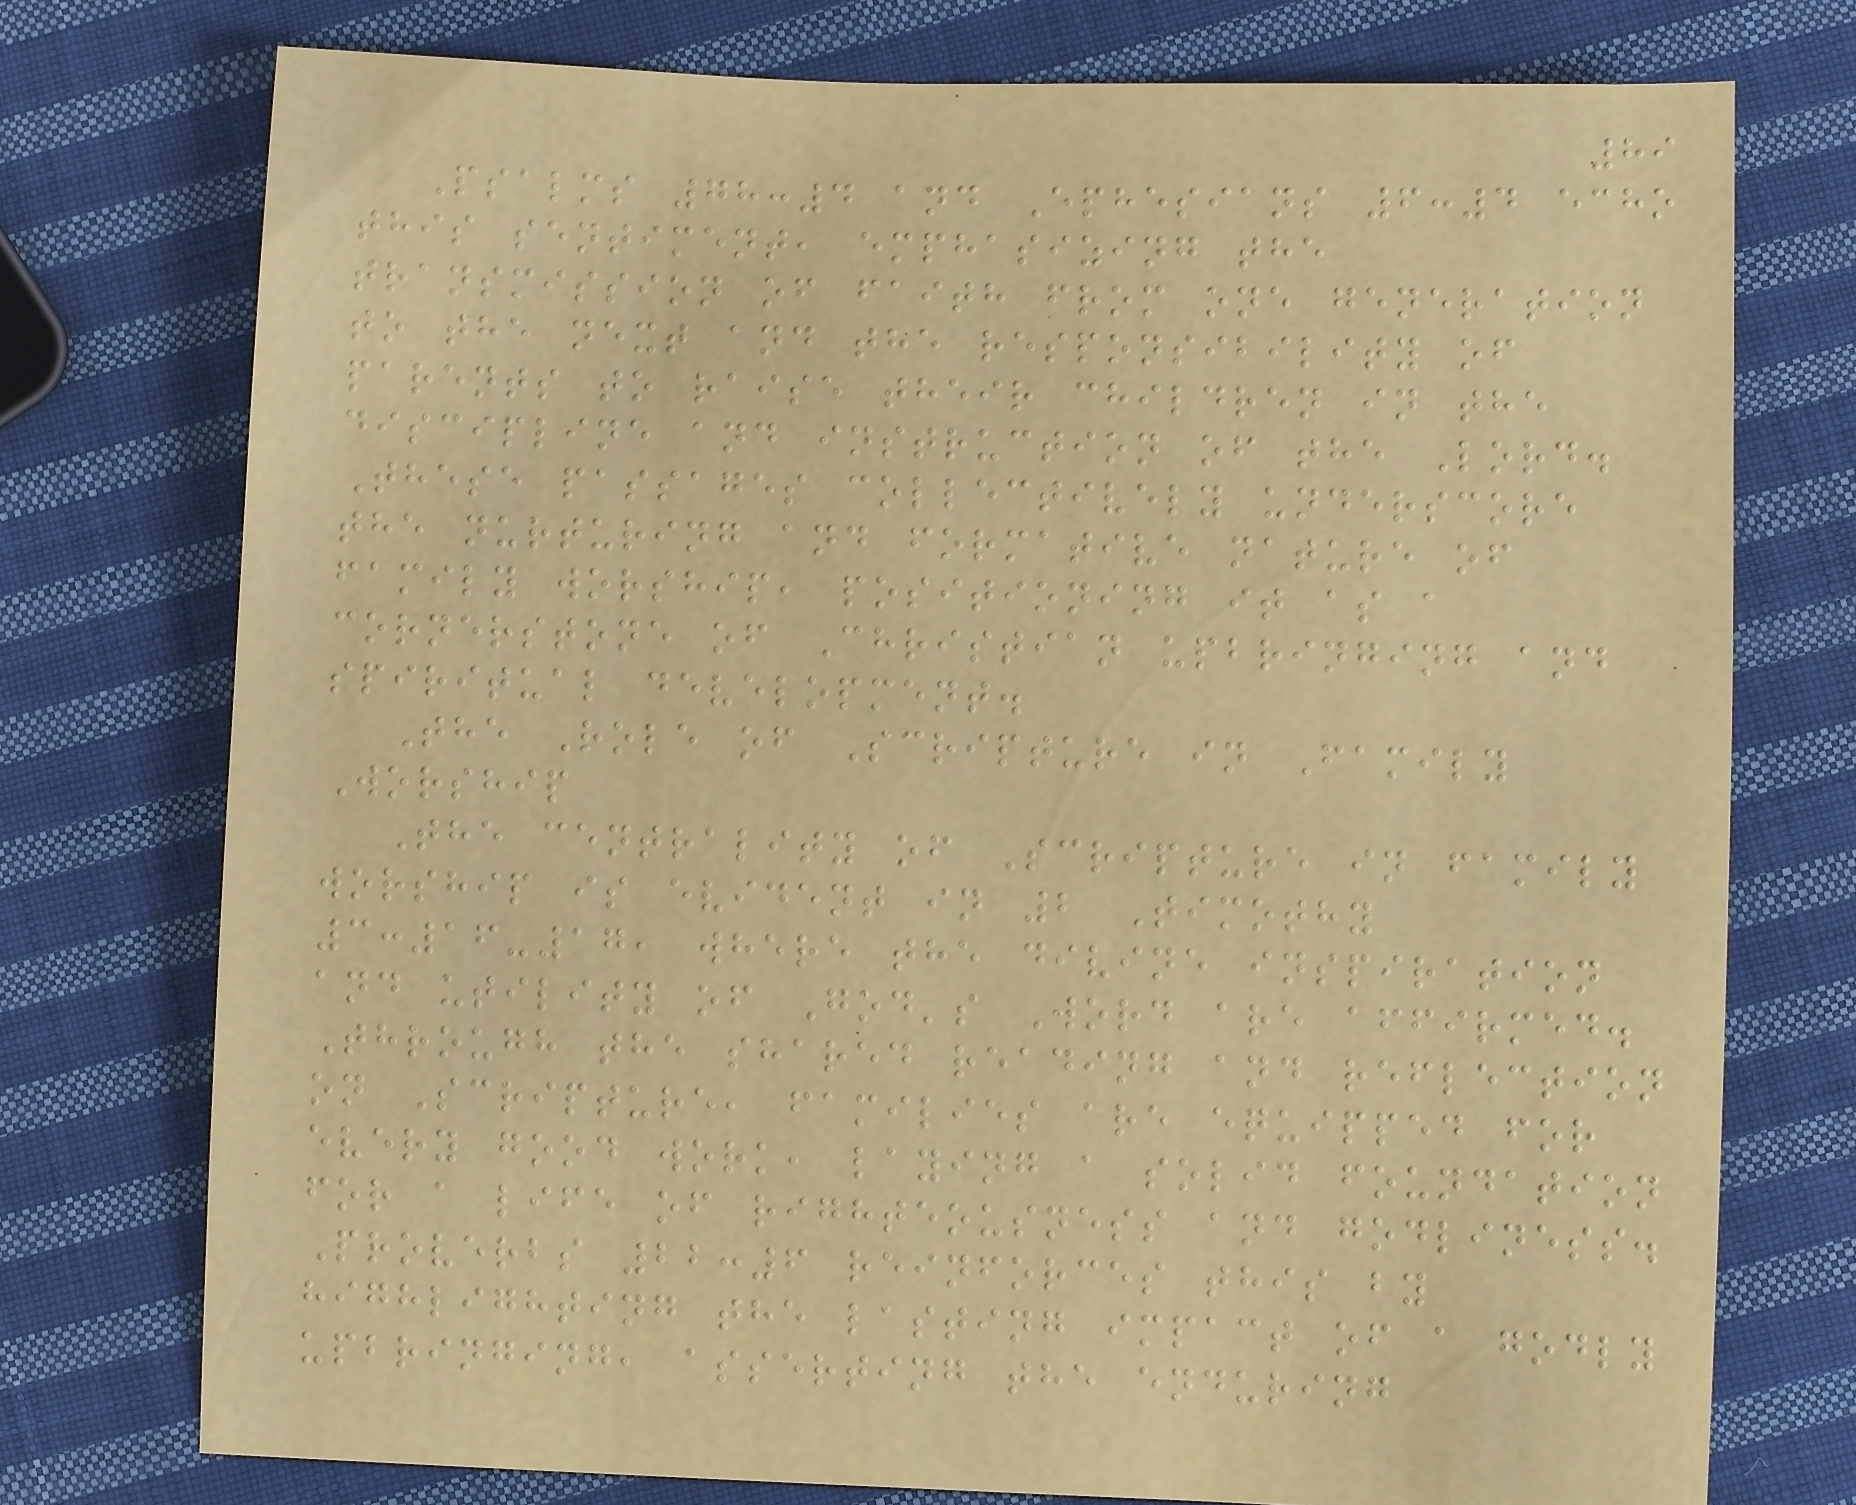89
Psalms 78:4 and Ephesians 6:4 echo
this sentiment, emphasizing the
transmission of faith from one generation
to the next and the responsibility of
parents to raise their children in the
discipline and instruction of the Lord.
These passages collectively underscore
the nurturing and formative nature of
family worship, positioning it as a
cornerstone of Christian upbringing and
spiritual development.
The Role of Scripture in Family
Worship
The centrality of Scripture in family
worship is evident in 2 Timothy
3:16-17, where the divine inspiration
and utility of God's Word are affirmed.
Through the shared reading and reflection
on Scripture, families are equipped for
every good work, laying a solid foundation
for a life of righteousness and godliness.
Proverbs 22:6 reinforces this by
highlighting the lasting impact of a godly
upbringing, asserting the enduring
